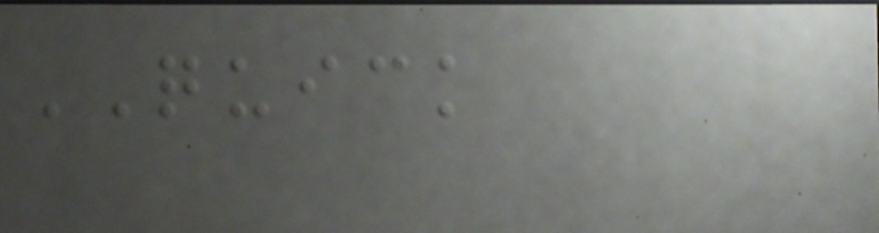QUICK
